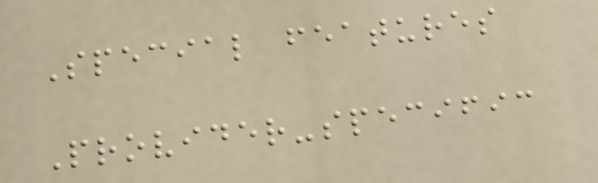Special features
Provider-specific
